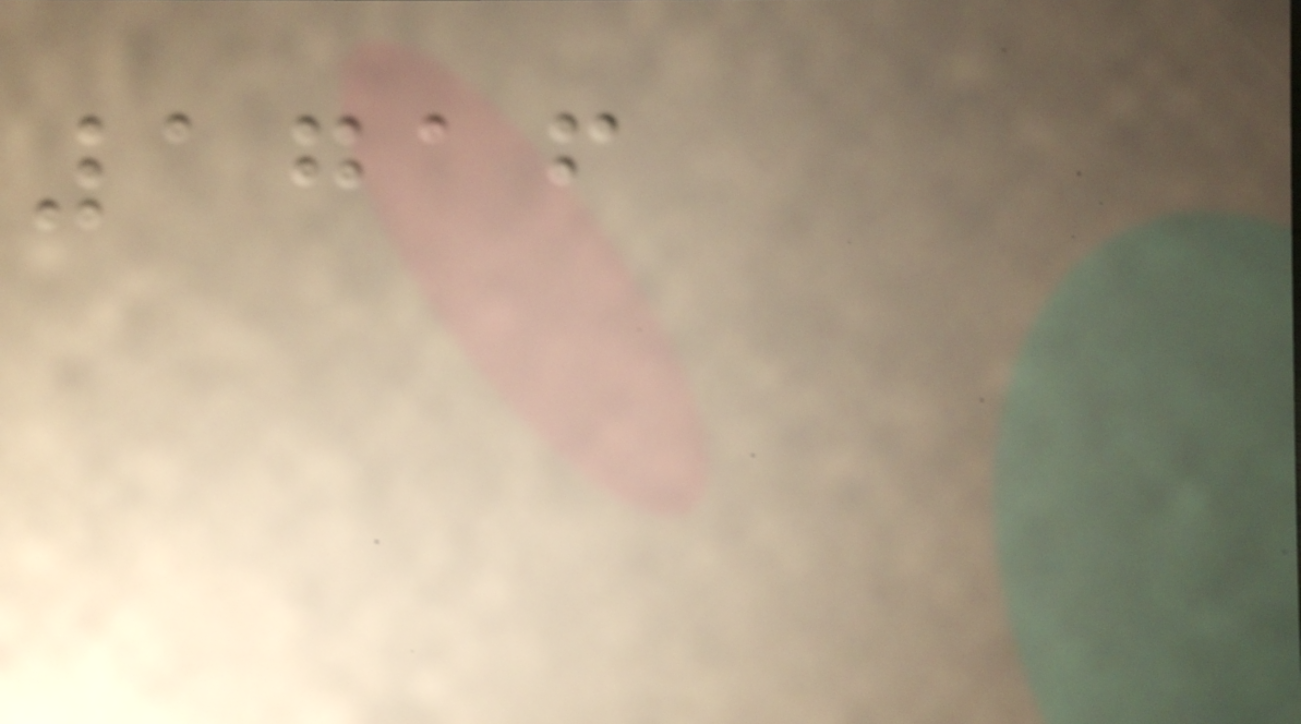1716
